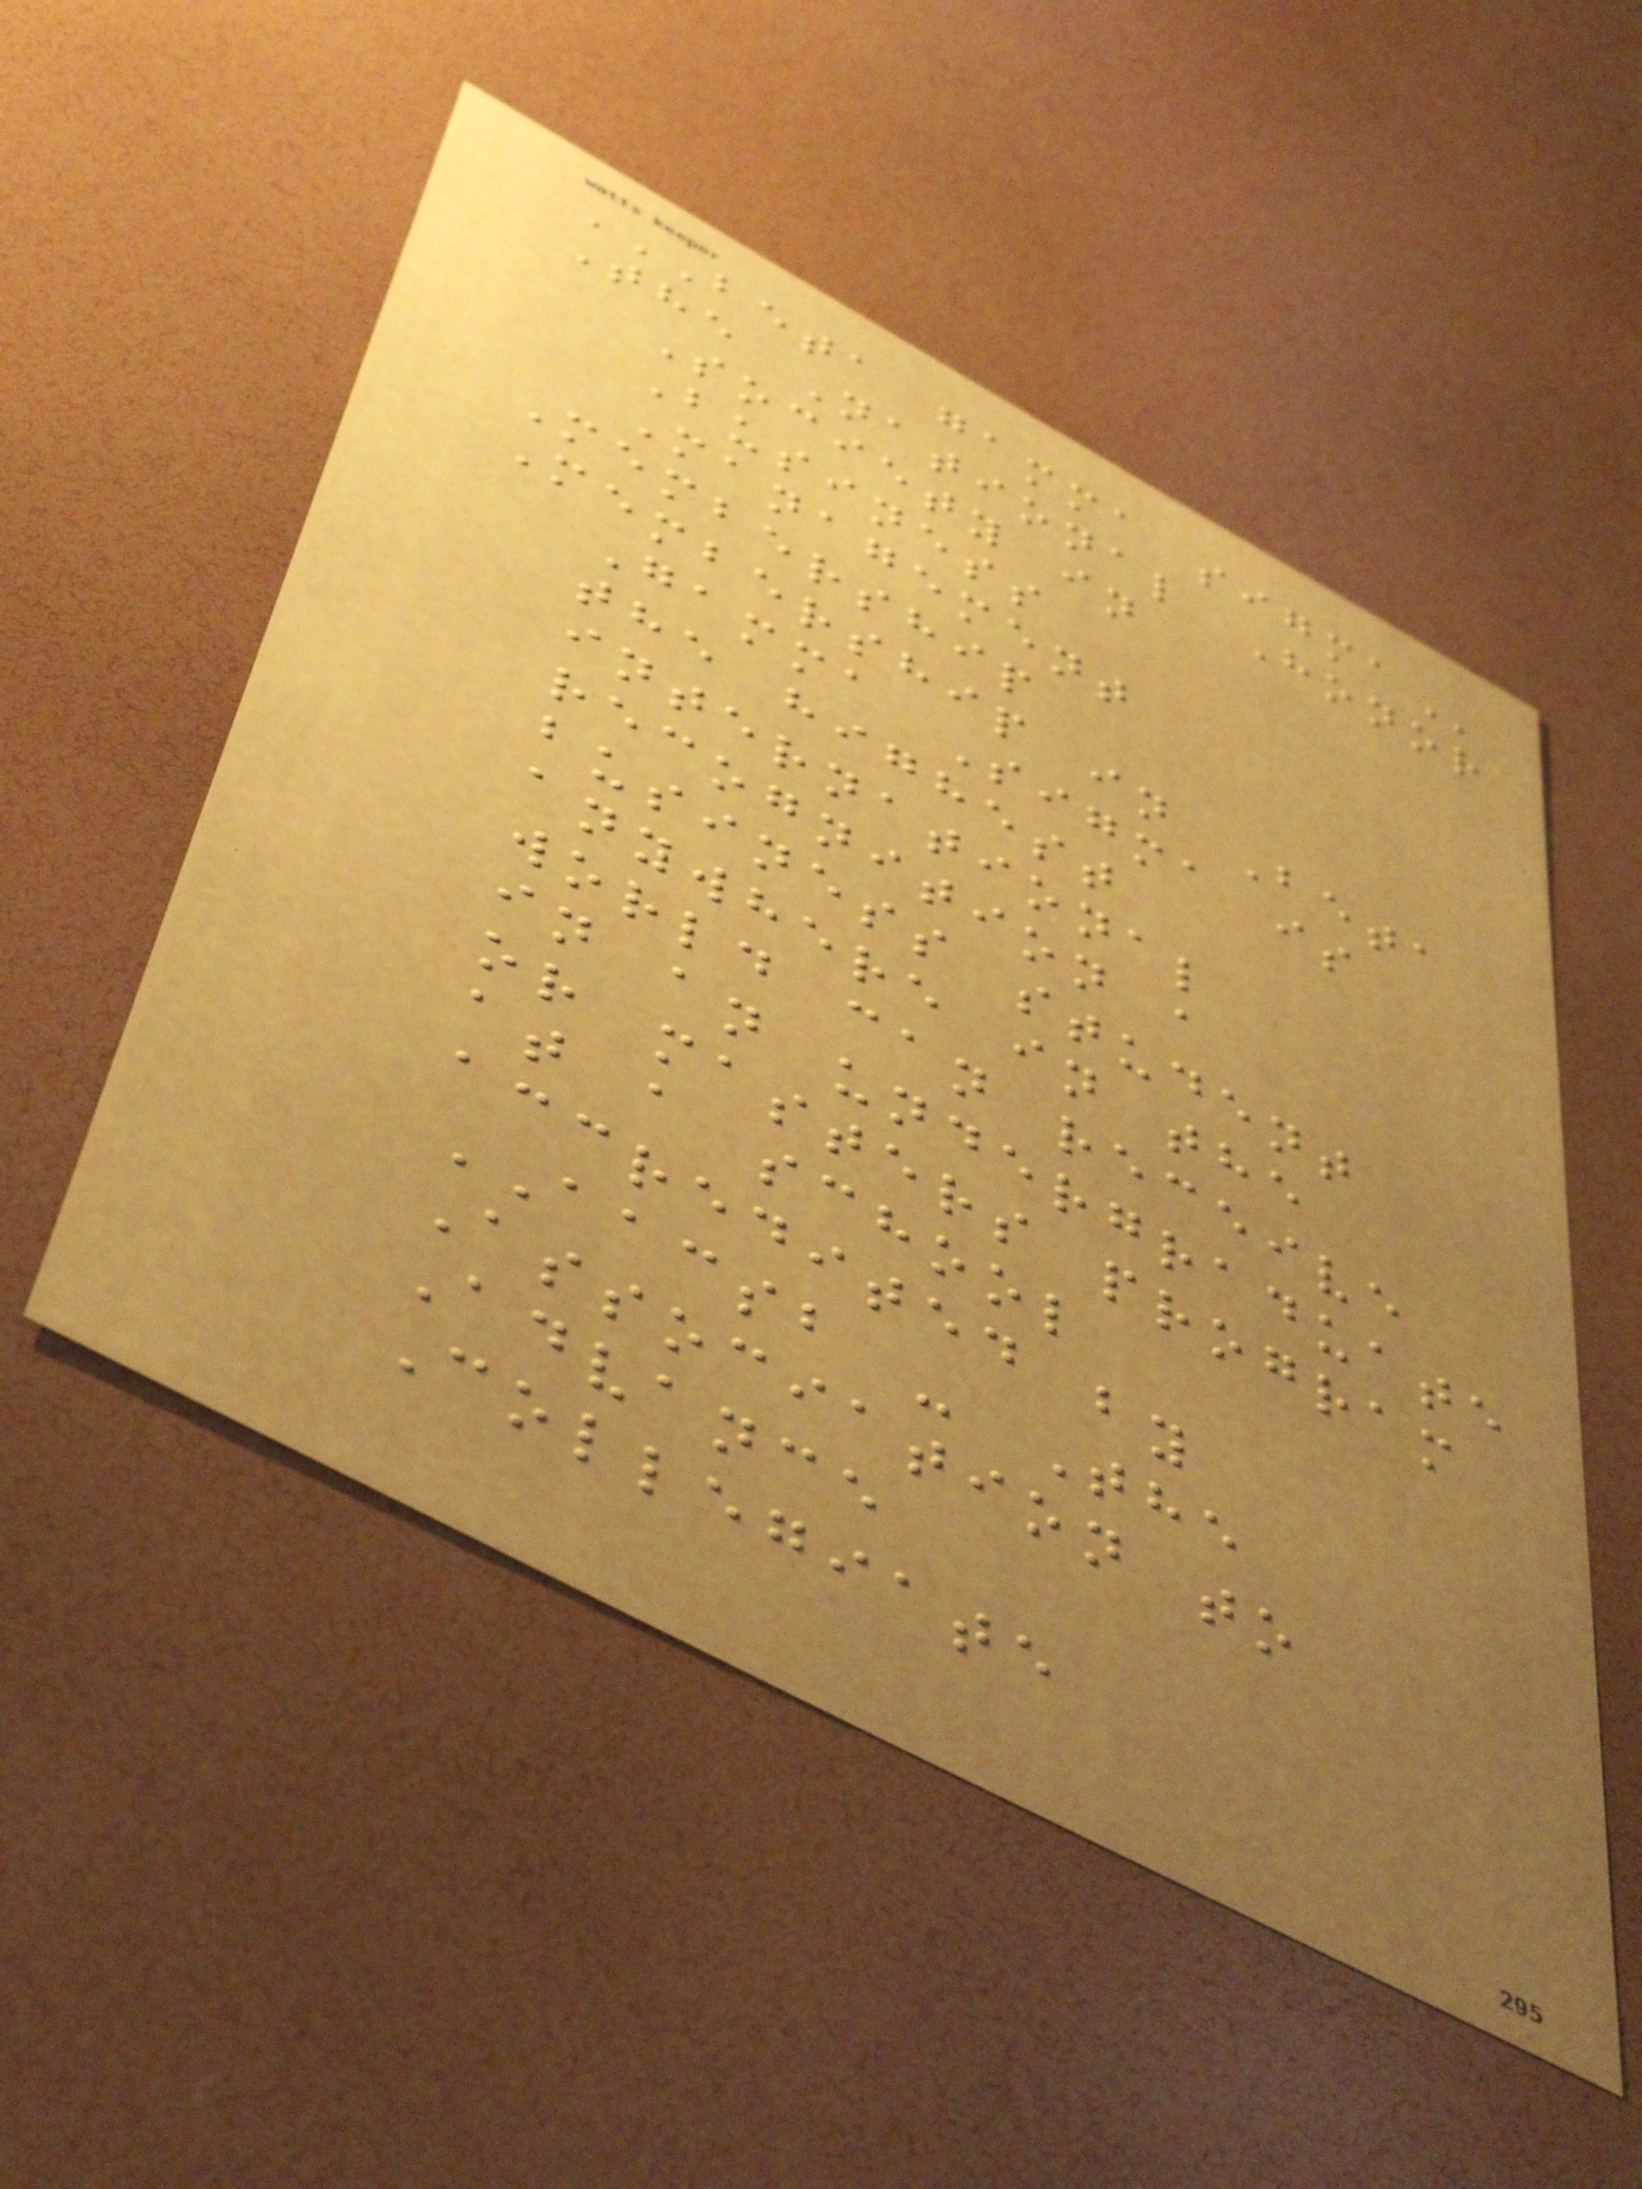BETA GAMMA SIGMA
The National Honor
Society in
Business
Management
Membership
Membership in Beta
Gamma Sigma is
the highest
international
recognition a
business student
anywhere in the
world can receive
in an undergraduate
or masters program
at a school
accredited by
AACSB - The
Association to
Advance
Collegiate
